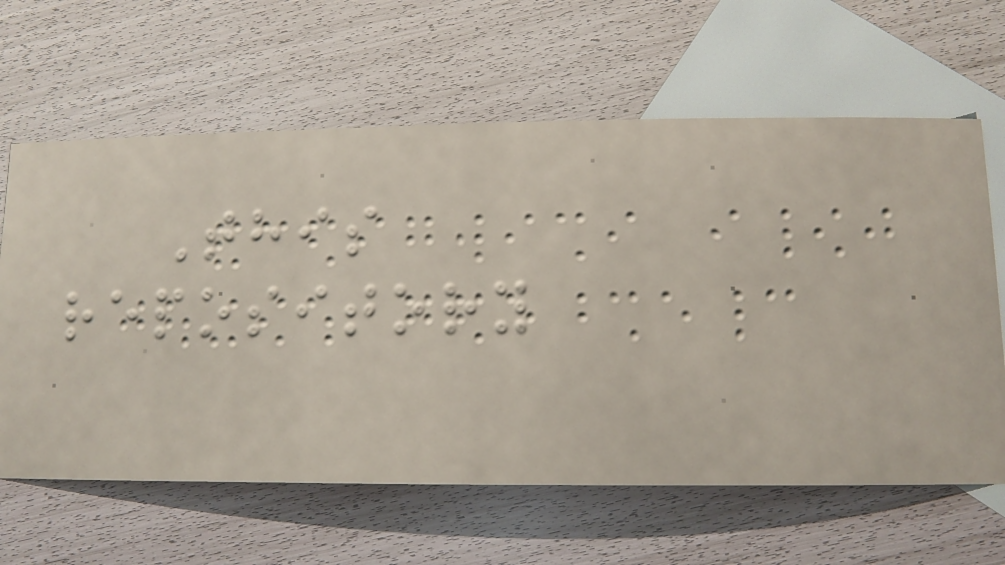This
repository
